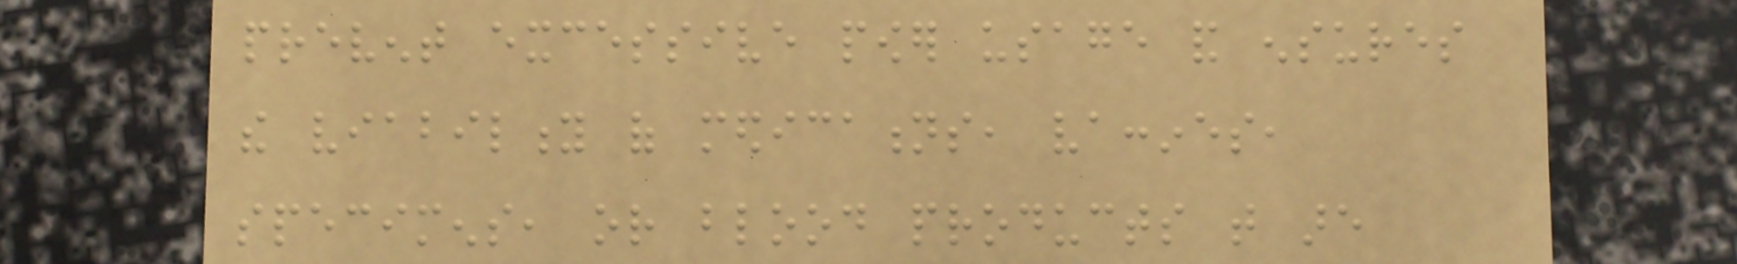prevent excessive power usage and ensures
the viability of medications, vaccines,
specimens, or blood products that are
